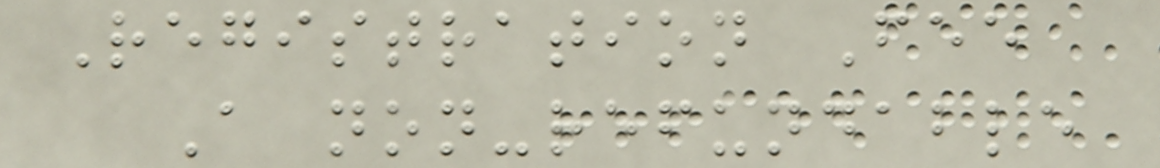Registration Fee
A non-refundable
